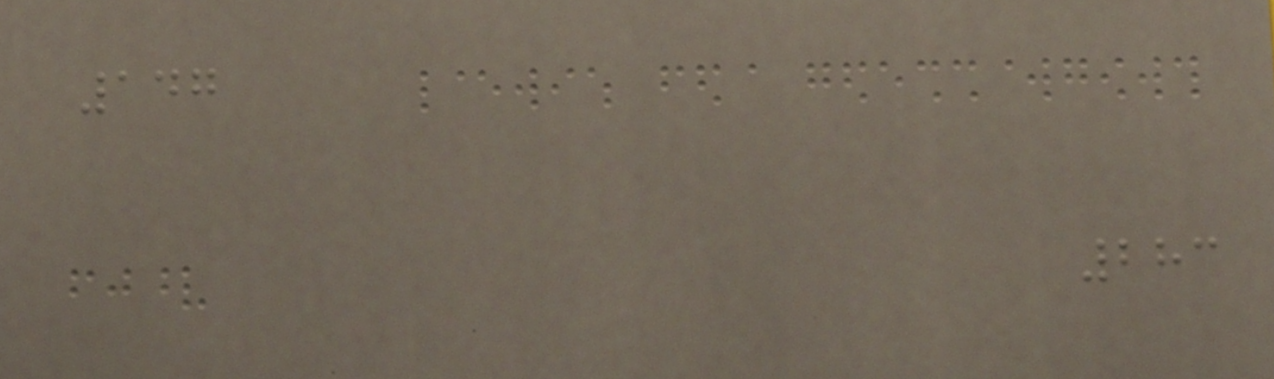147
283
